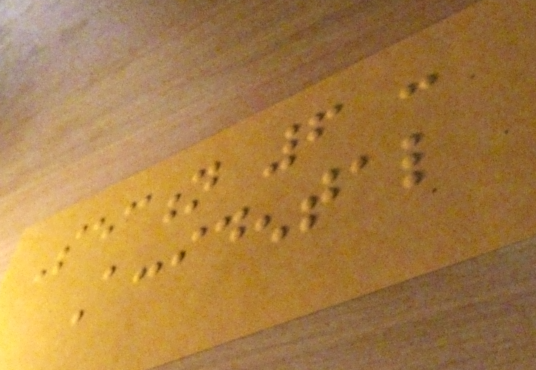Section 6 :
Accidental
